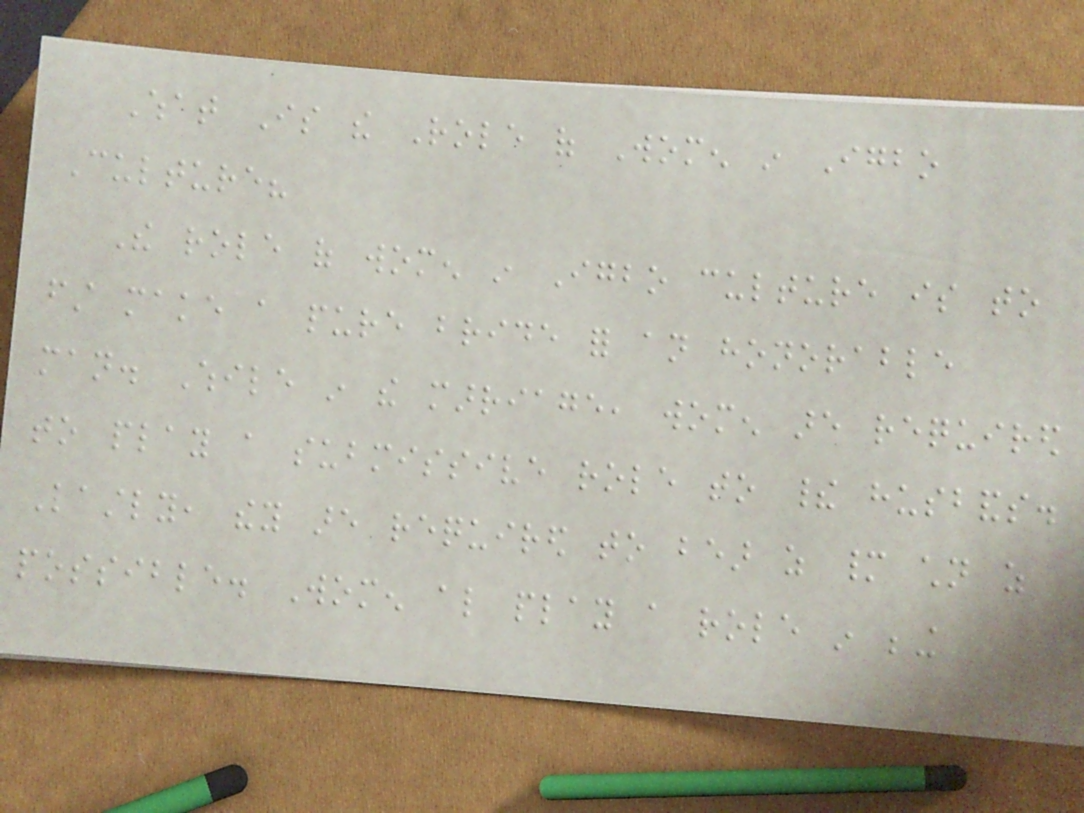What Is the Role of Women in Igbo
Culture?
The role of women in Igbo culture is to
first make a pure bride for an honorable
man. While in the marriage, women are required
to play a submissive role to their husbands.
Lastly, they are required to bear as many children as
possible. Women also play a role in being
